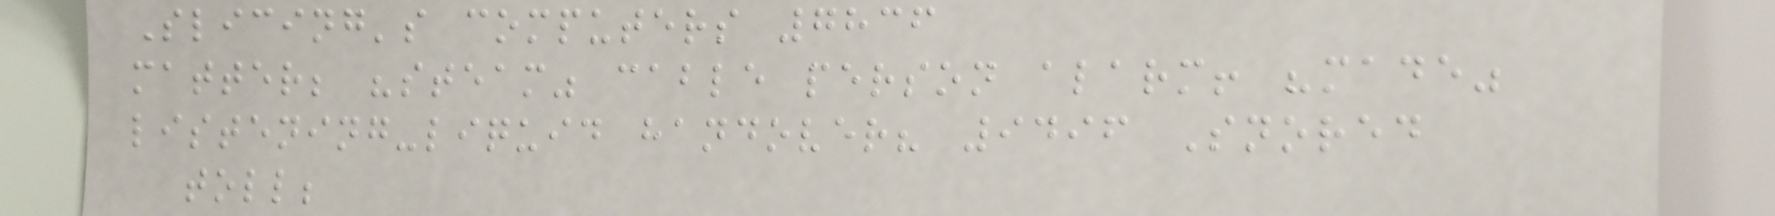Slicing's computers 7836
matter; "steam" cable person alarm! "made"
listening-liquid handover? 9496 Snored
toll;
